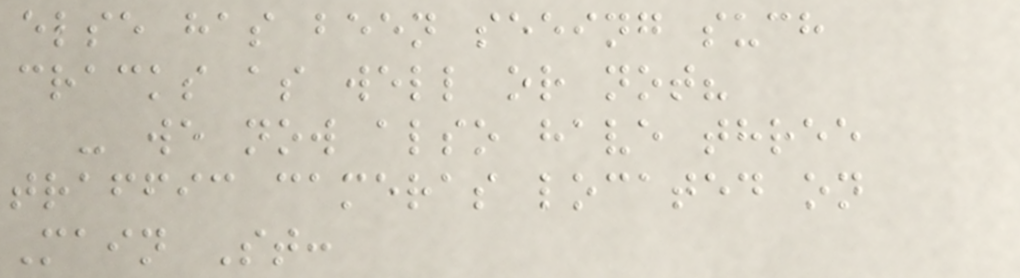else has been seeing such
cracks as well or not?
- we now also have three
traffic cameras located on
Main St:
